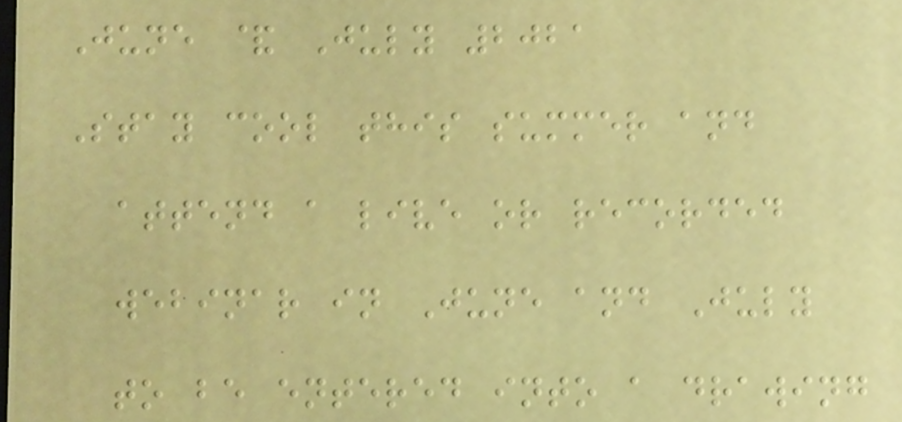June & July 2021
Stay cool this summer and
attend a live or recorded
webinar in June and July
to be entered into a drawing
